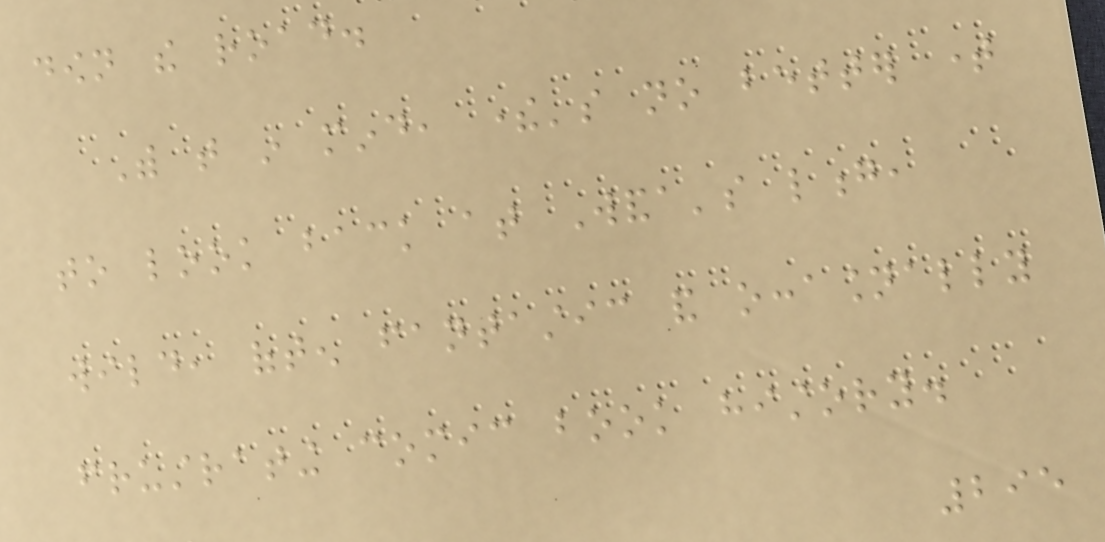down the road.
With that in mind, there's no better time
to look back at Wanda's long,
wild, often fantastic and occasionally
frustrating comic book history.
295
